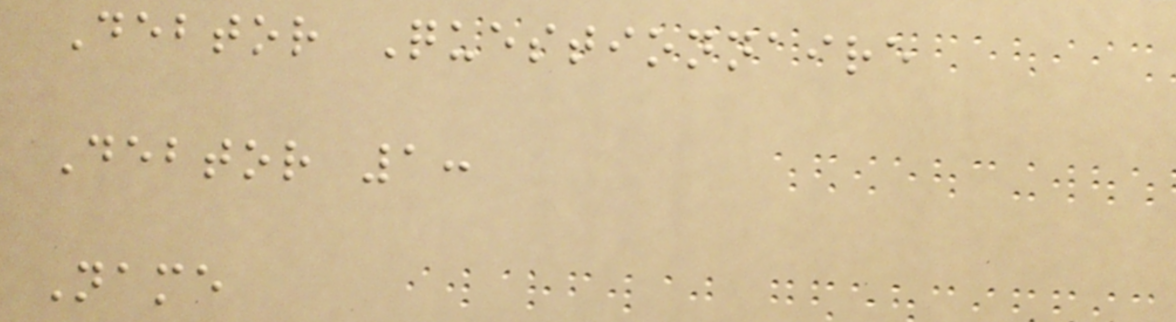Debtor Questionnaire
Debtor 1:
Name
